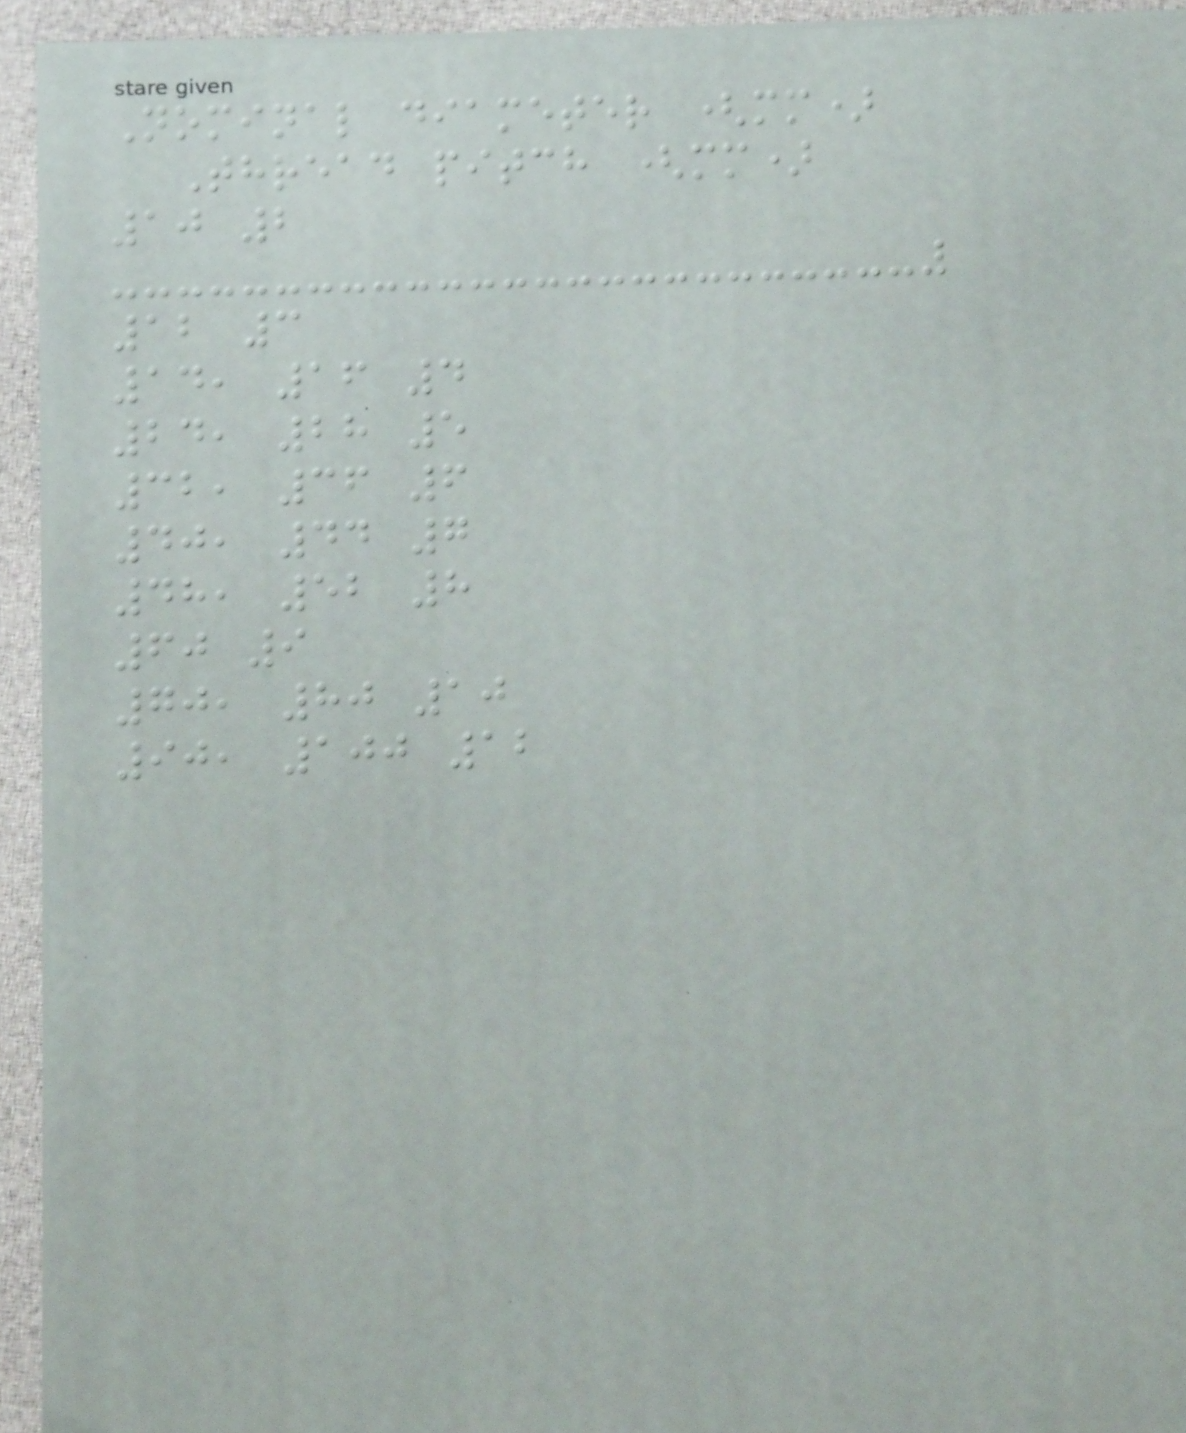Nominal diameter (mm)
Thread pitch (mm)
10 2
12 3
14, 16 4
24, 28 5
32, 36 6
40, 44 7
48, 52 8
60 9
70, 80 10
90, 100 12
